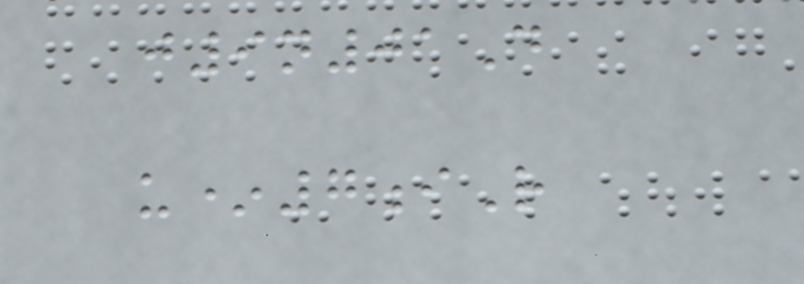j9n01D
u*7iR
